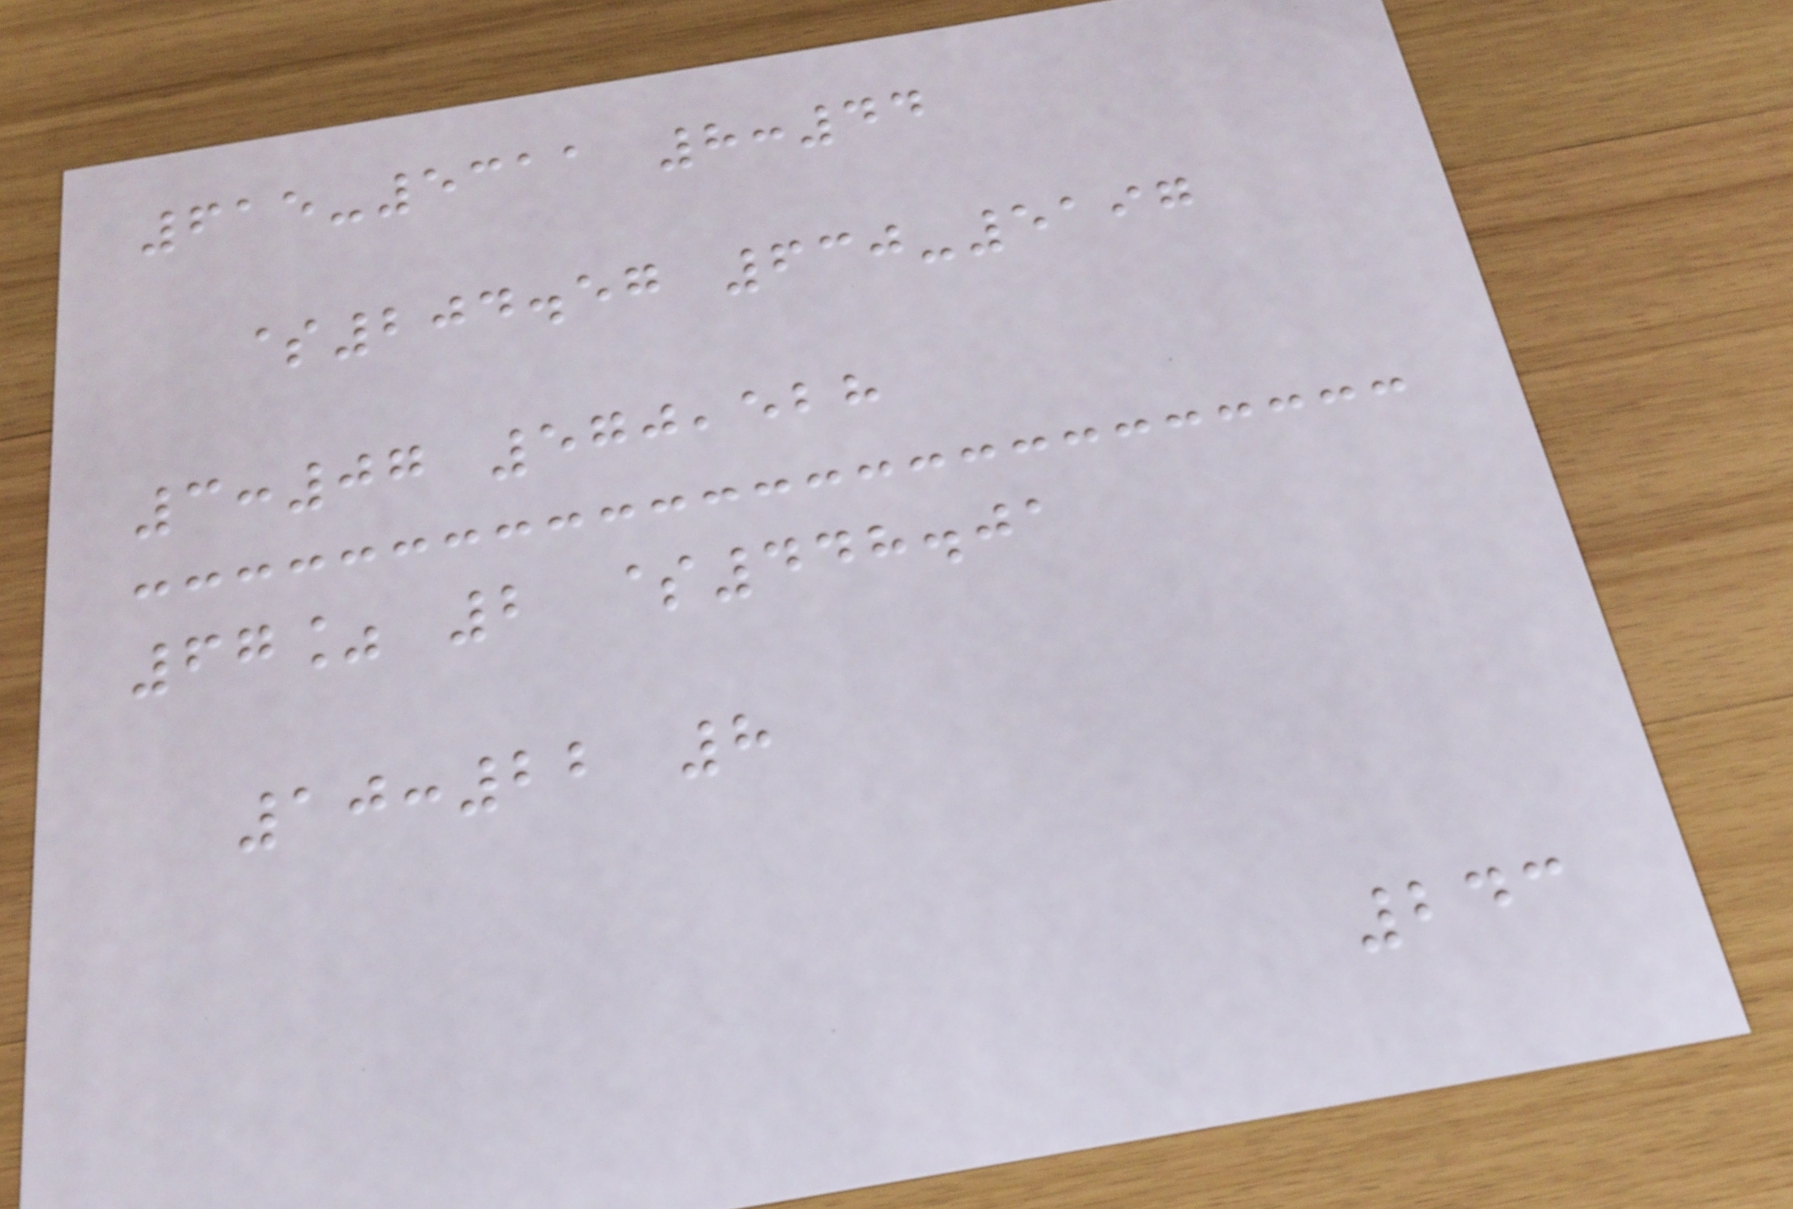615-5311 8:44
$204.57 630-5197
3:07 570,528
67% 2 $448.01
10:22 8
243
